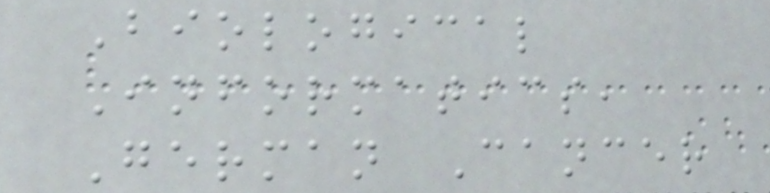Biological
Informatics,
German Cancer
